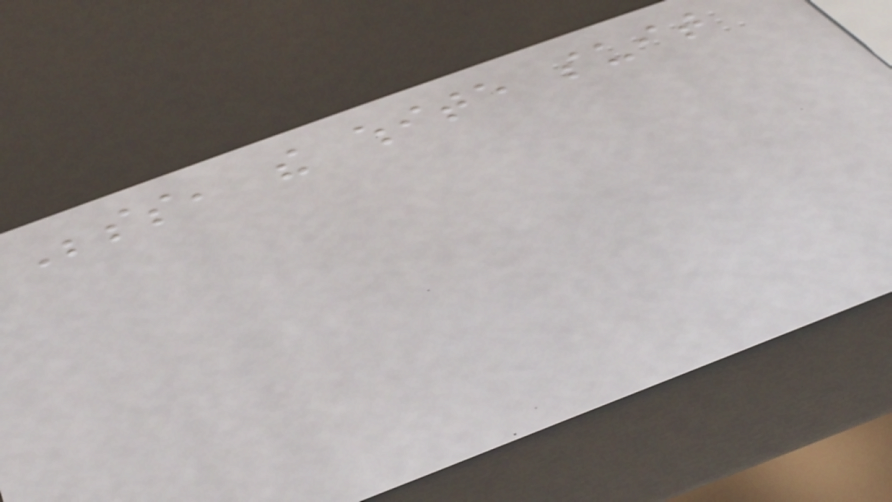Besides, the white suit
